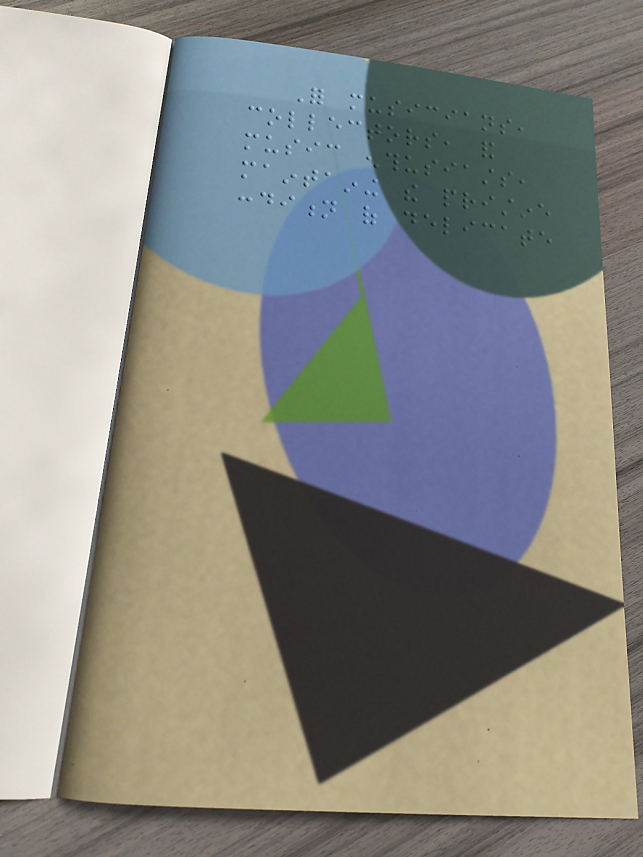For musicians,
collectors, and
music enthusiasts,
maintaining the pristine
condition of delicate
